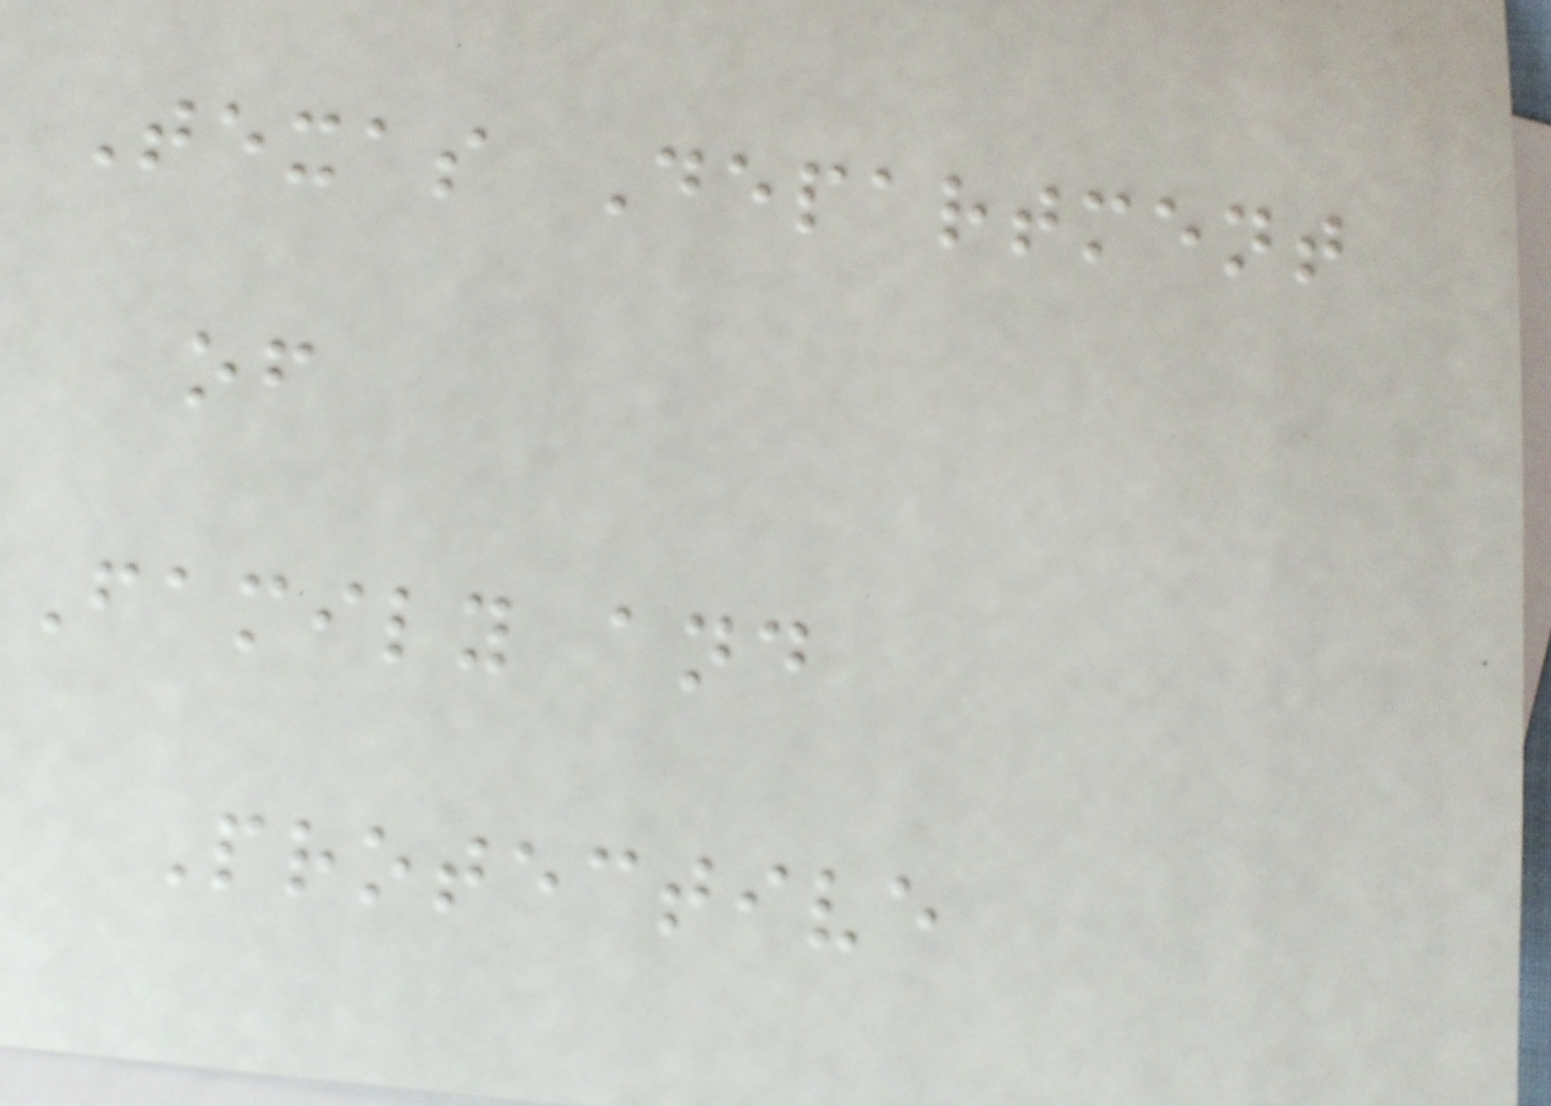Texas Department
of
Family and
Protective
